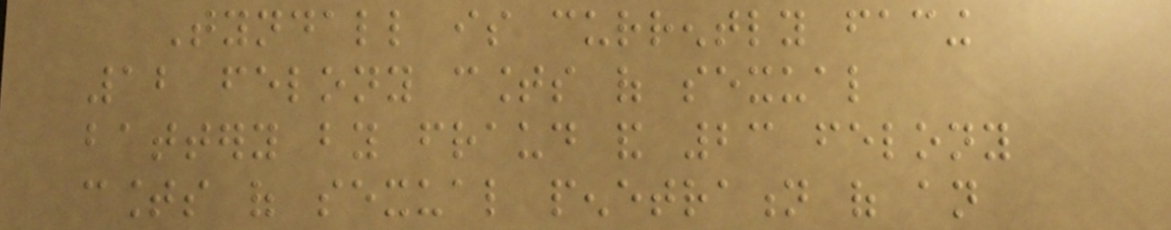Tyndall is currently facing
12 felony counts of sexual
battery by fraud and 23 felony
counts of sexual penetration of an
